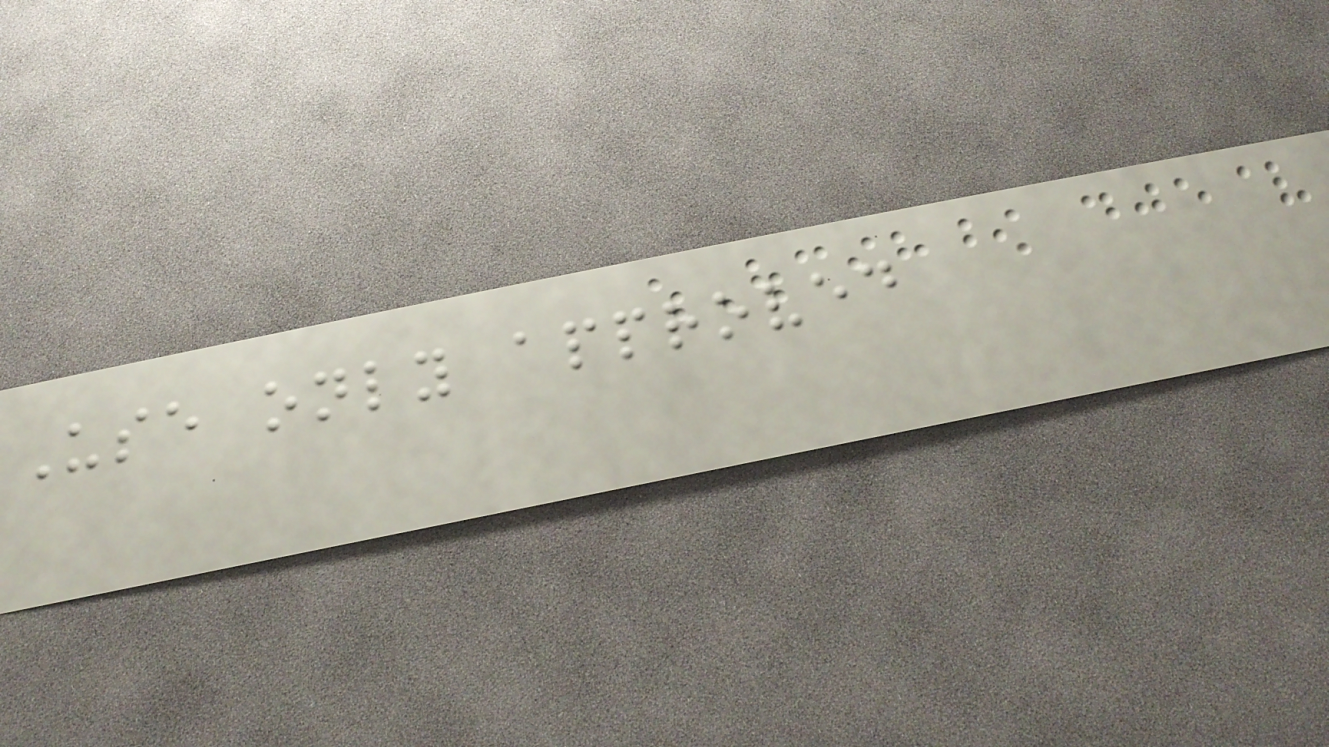Use only approved
